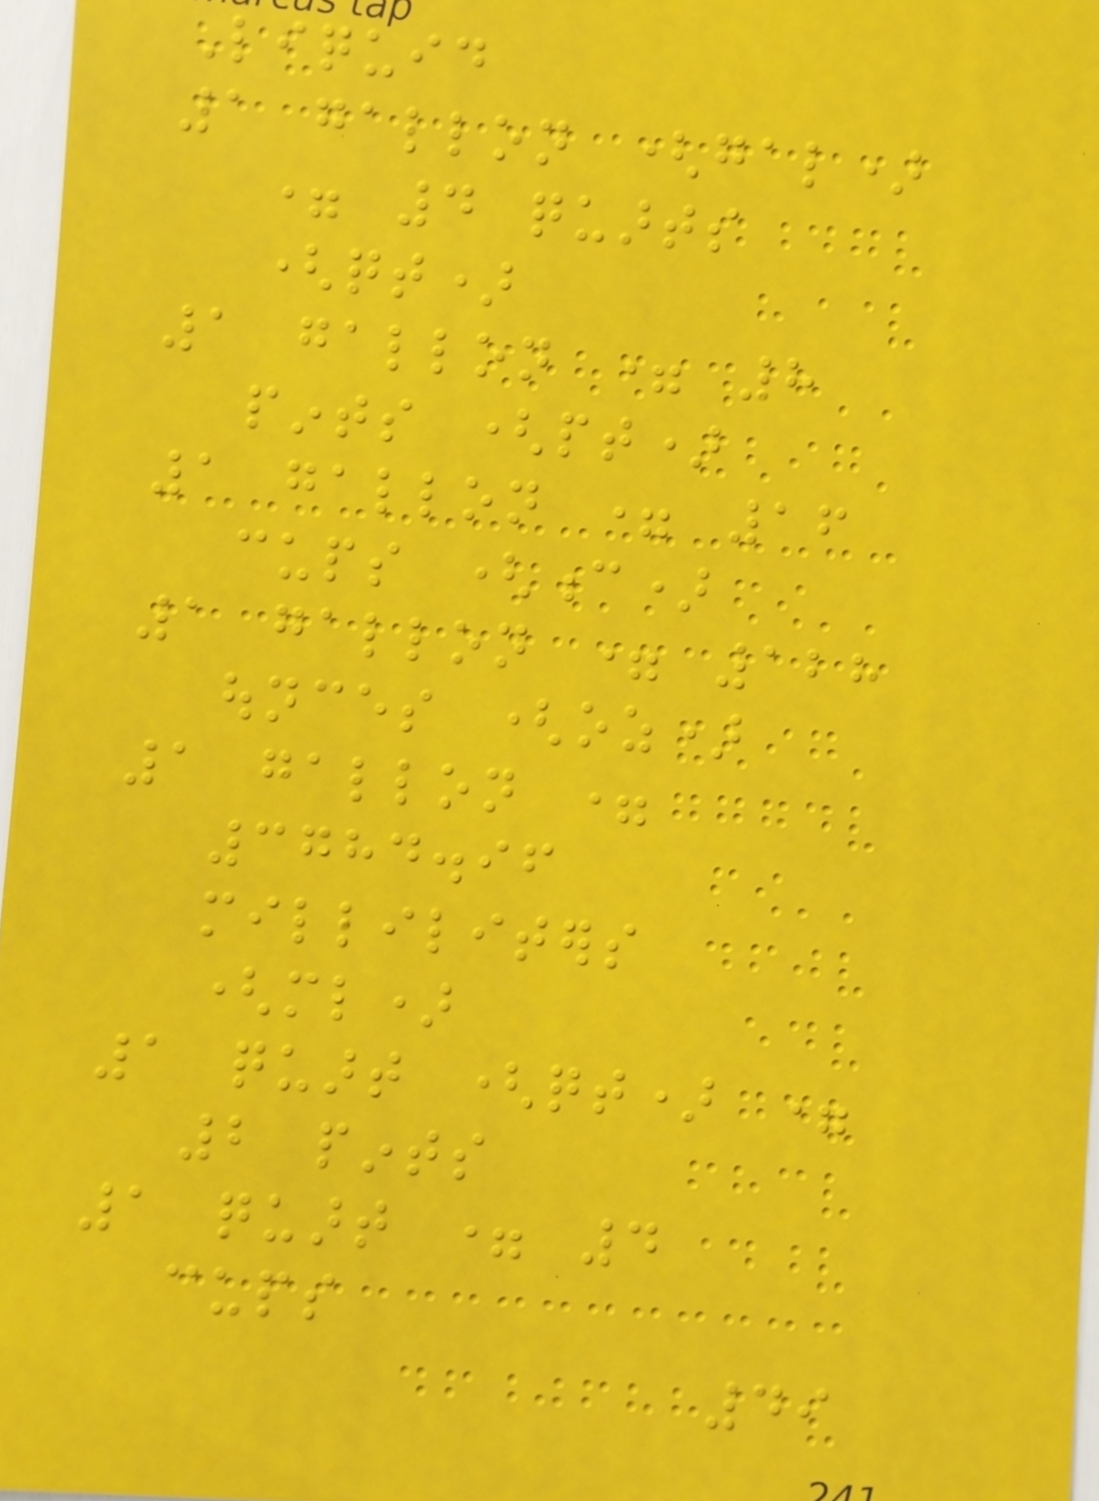Liquid
1 gallon (gal)
= 4 quarts
(qt)
1 gallon = 8
pints (pt)
1 gallon = 16
cups (c)
1 gallon = 128
ounces (oz)
1 gallon =
3784.96
milliliters
(ml)
1 quart (qt) =
2 pints
1 quart = 4
cups
49
